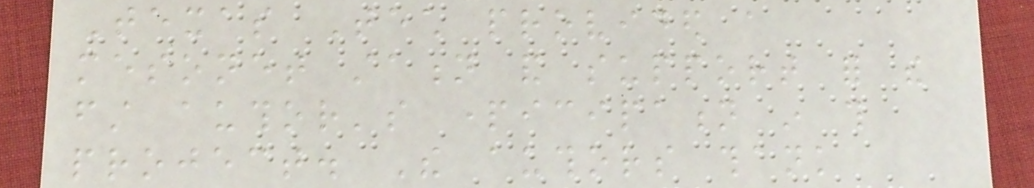Texas Tech provided a
mesonet station and support for the
first author's participation in this
project. The authors thank
